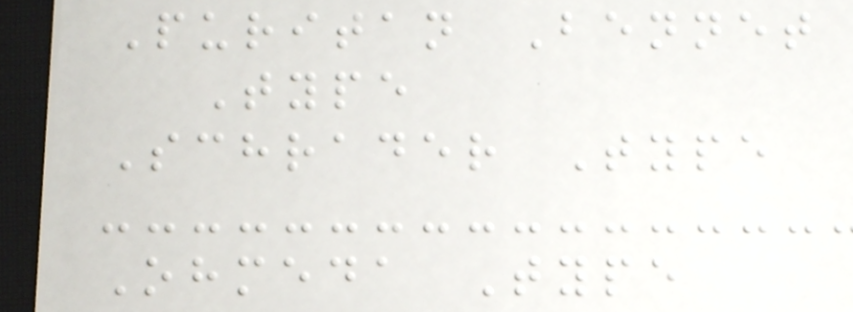Puritan Bennet
Type
Schrader Type
Ohmeda Type
